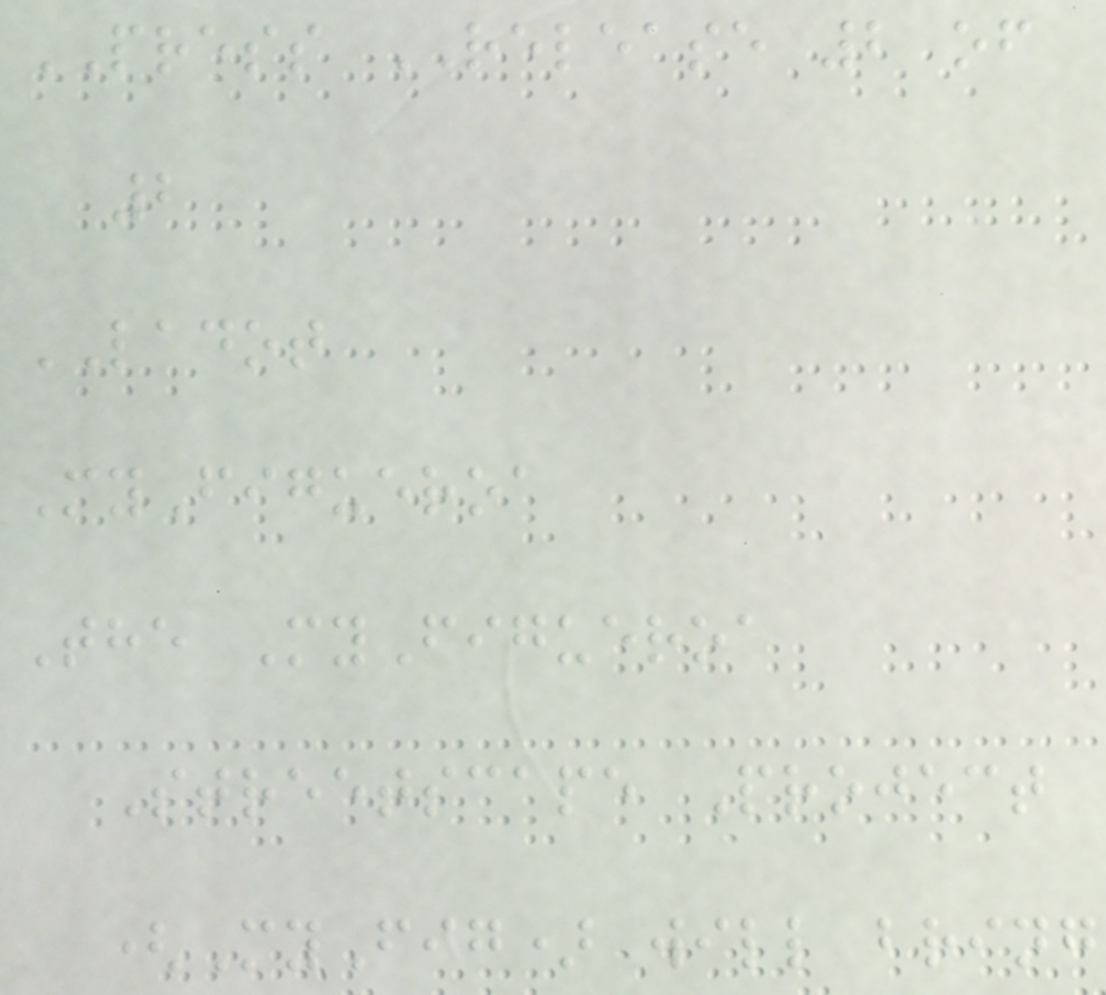PRESS RELEASE 2 of
2
LADOT
MyFigueroa
The MyFigueroa
Streetscape Project
(MyFig) will bring
